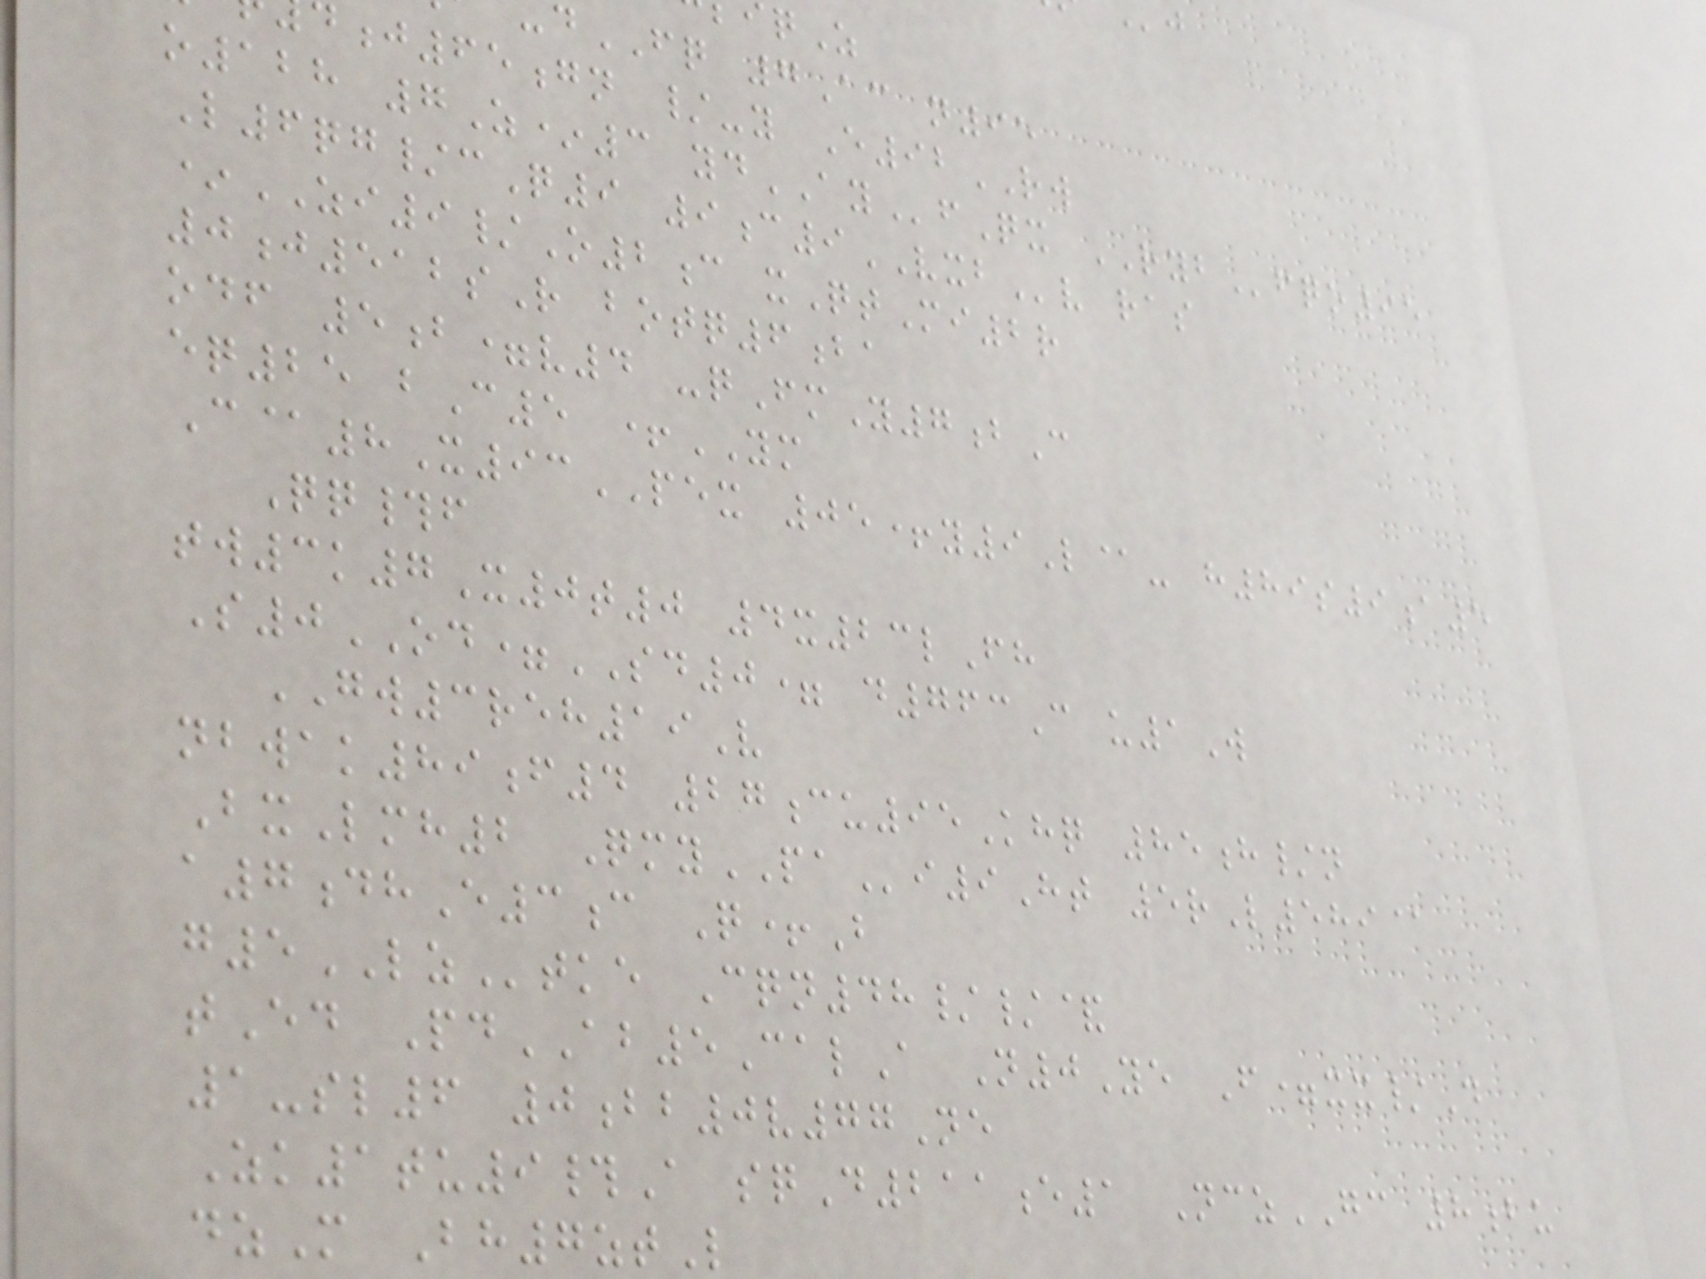dFQ 7Ac n95
j65gn /-y E92RW
o128 7Z*3 ydAYfQx RYBfqo95
L6qg/cQ9 9c9VXBv ras
*ZI9/O2c xQtMi2r
0j512sR botq6ba
odf 5b=v4 -qFmY7bC
eq25 bC5 +YM
C@8X93PEX 05+y9L@- h89s9a5
Qq#f
tw3k7X0t0 4x23lFh
S0OD=SD0= d763C u1W
GW3reh19V
nbwak89f4 27cu95Khq 85h/n
BxLmh2 QmyPAi9Ht 5rL589@
a7dhE3c Q+B
g5LZtke Cqn48//&
tEd PdAB5CalA N0Ye F=xx/D
1-sl6 0bb0v77Ne
Zk1tu9#A sqD211e1 NczGC 8bu
dzM Bh7ztL
